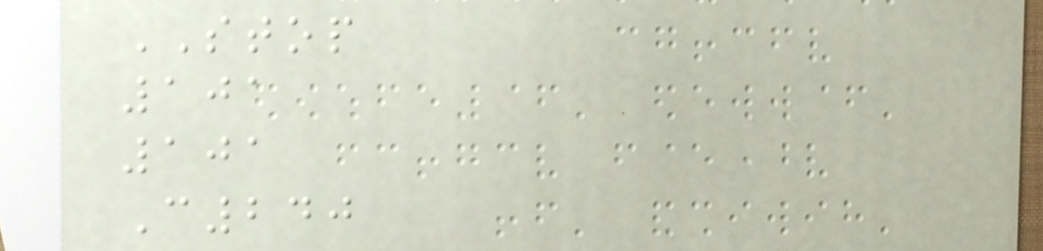STOP
101
101
C240
